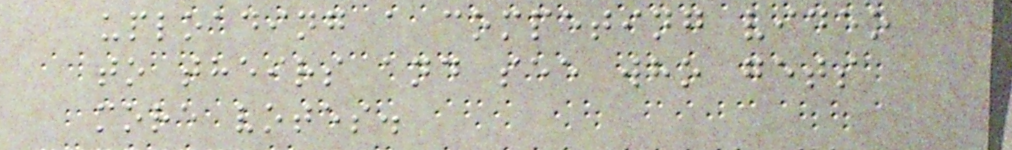uploading a competing video
to theirs and see who gets
more votes.
